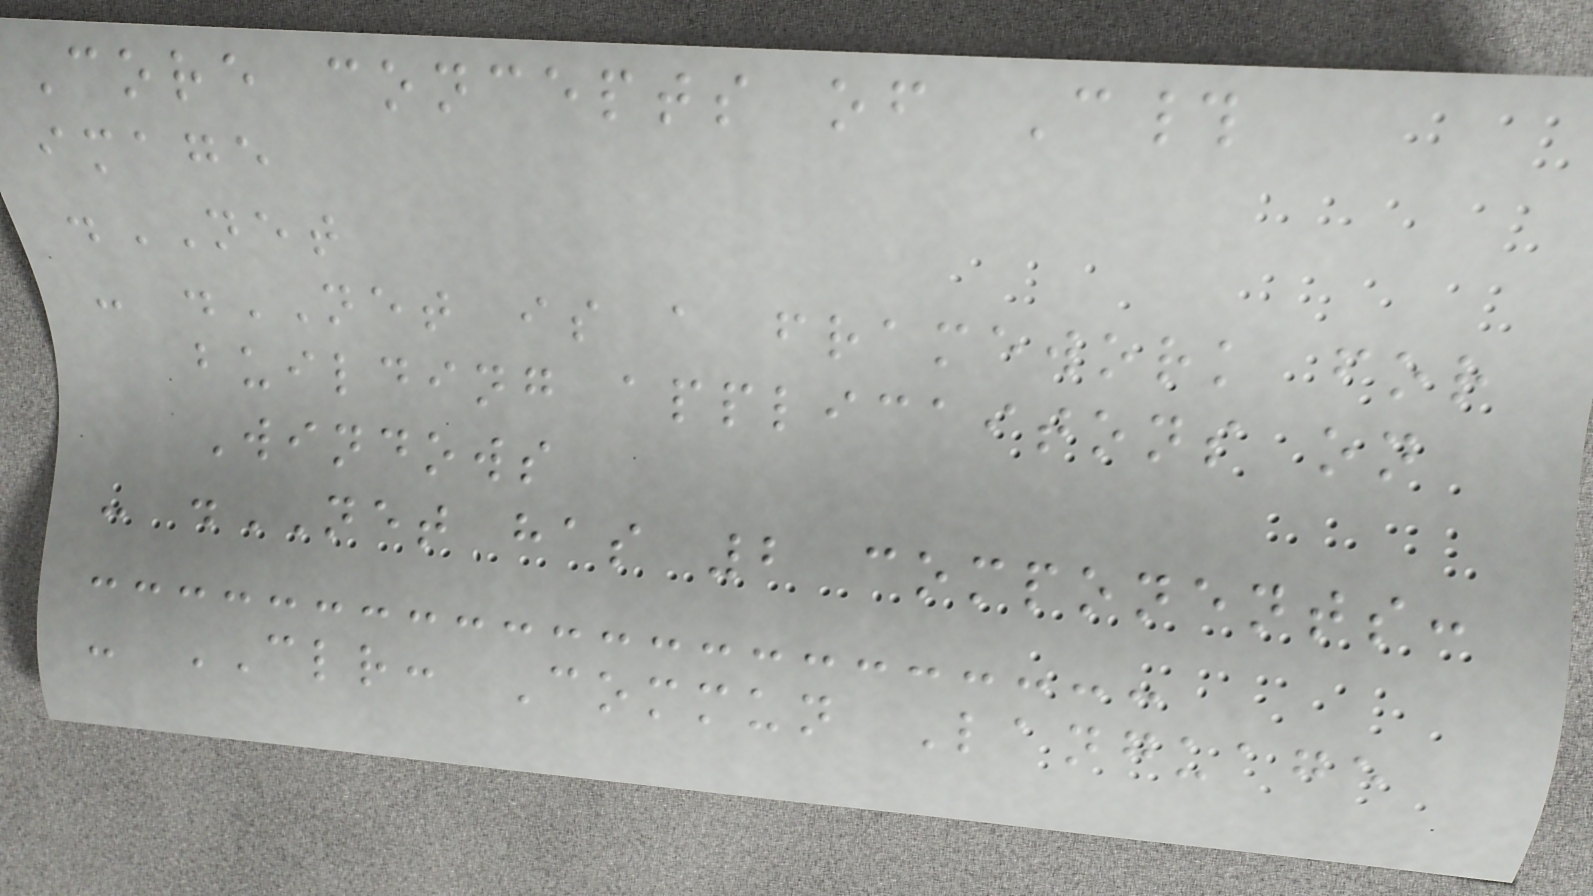Core concepts of C#
image
.NET
- .NET is a framework for
building applicaitons on
Windows
- .NET has 2 components:
- CLR: Commun Language
